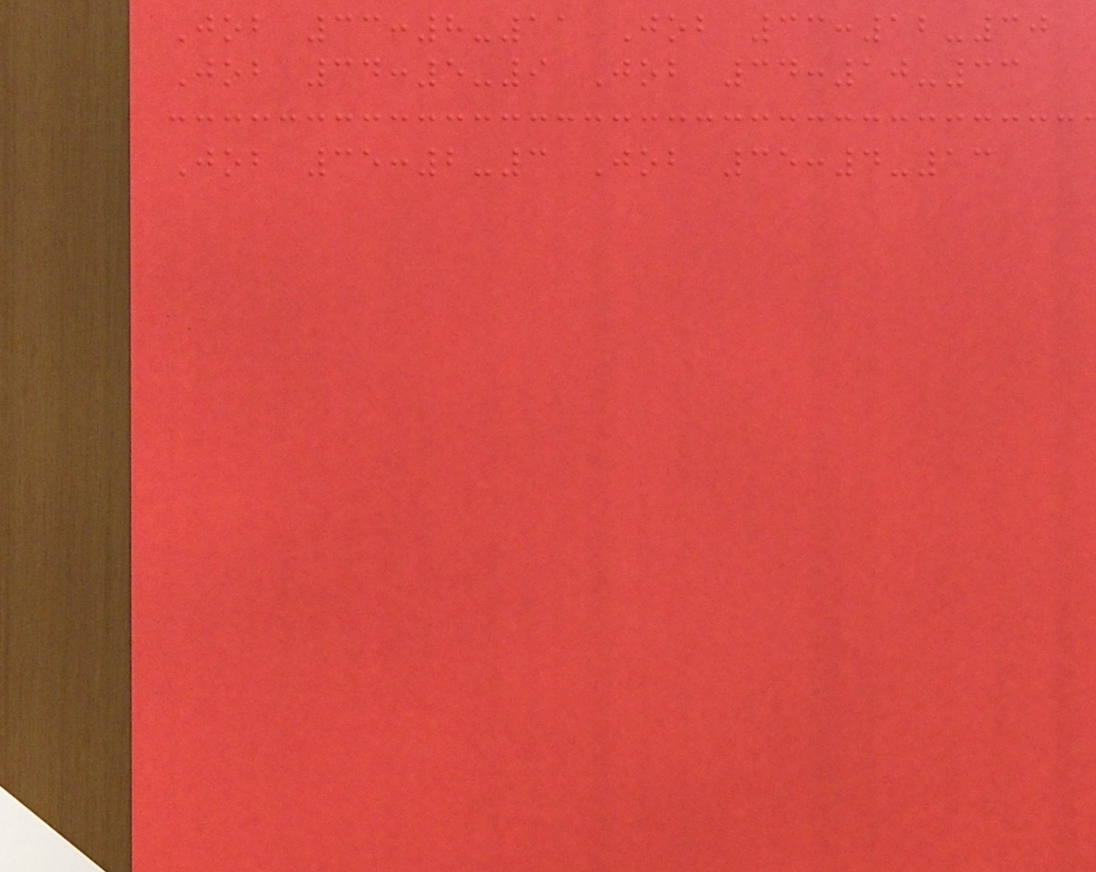Job 33:8-11 Job 33:12-30
Job 34:5-9 Job 34:10-33
Job 35:2-3 Job 35:4-13
